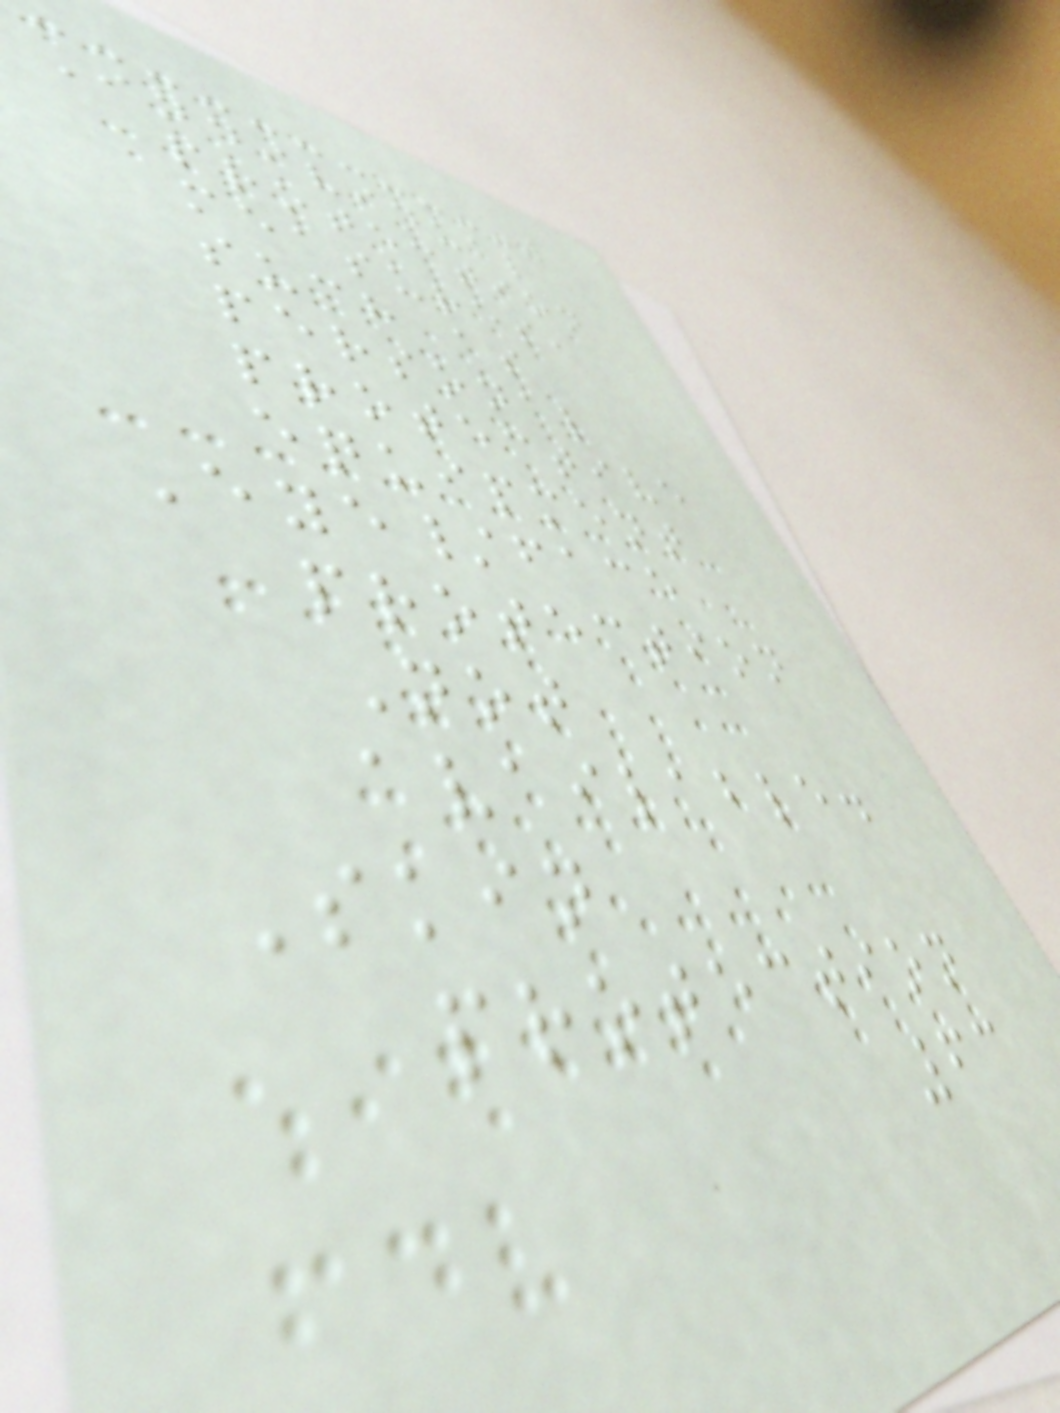Individual
protection
measures,
such as
personal
protective
equipment
Eye/face
protection
Not
available.
Skin
protection
63
